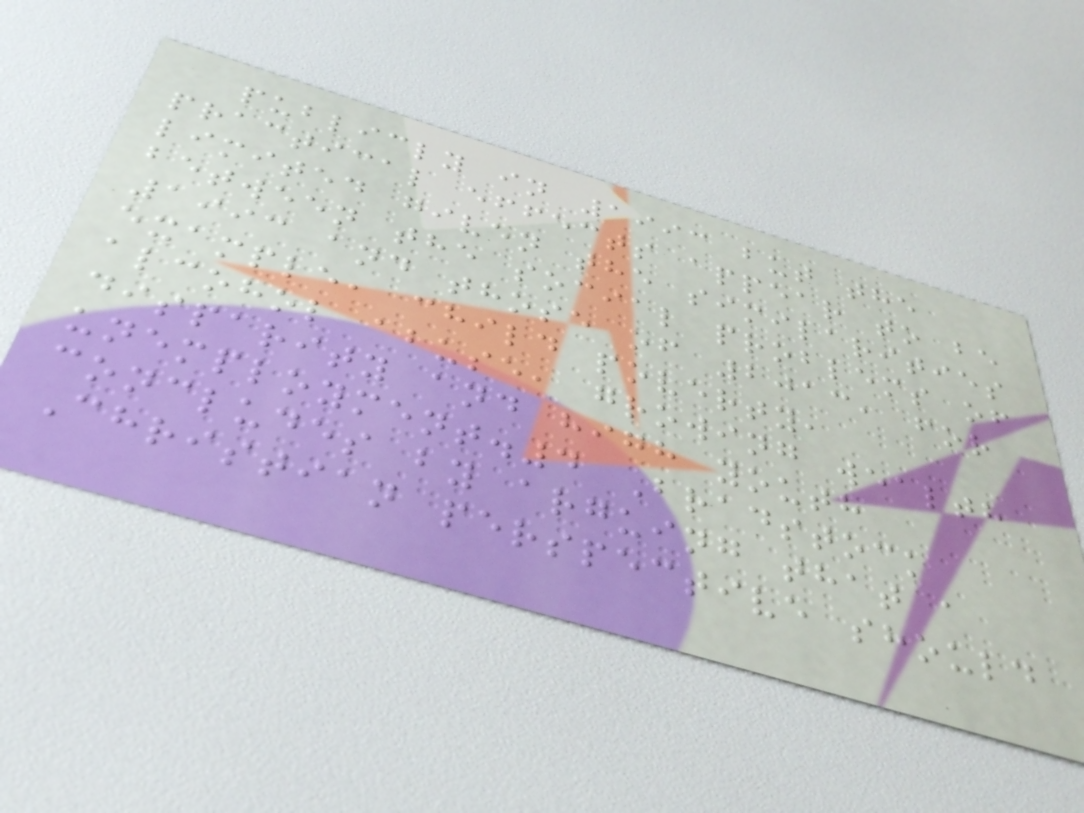publicly in 1993 but the
practical effects appear to be
limited given the similarities
between the social problems of
1993 and those of 2013, for
example, child poverty,
alcohol abuse, growing wealth
disparity and high youth
unemployment.4 Bradstock
concludes by arguing that a
Christian perspective should
